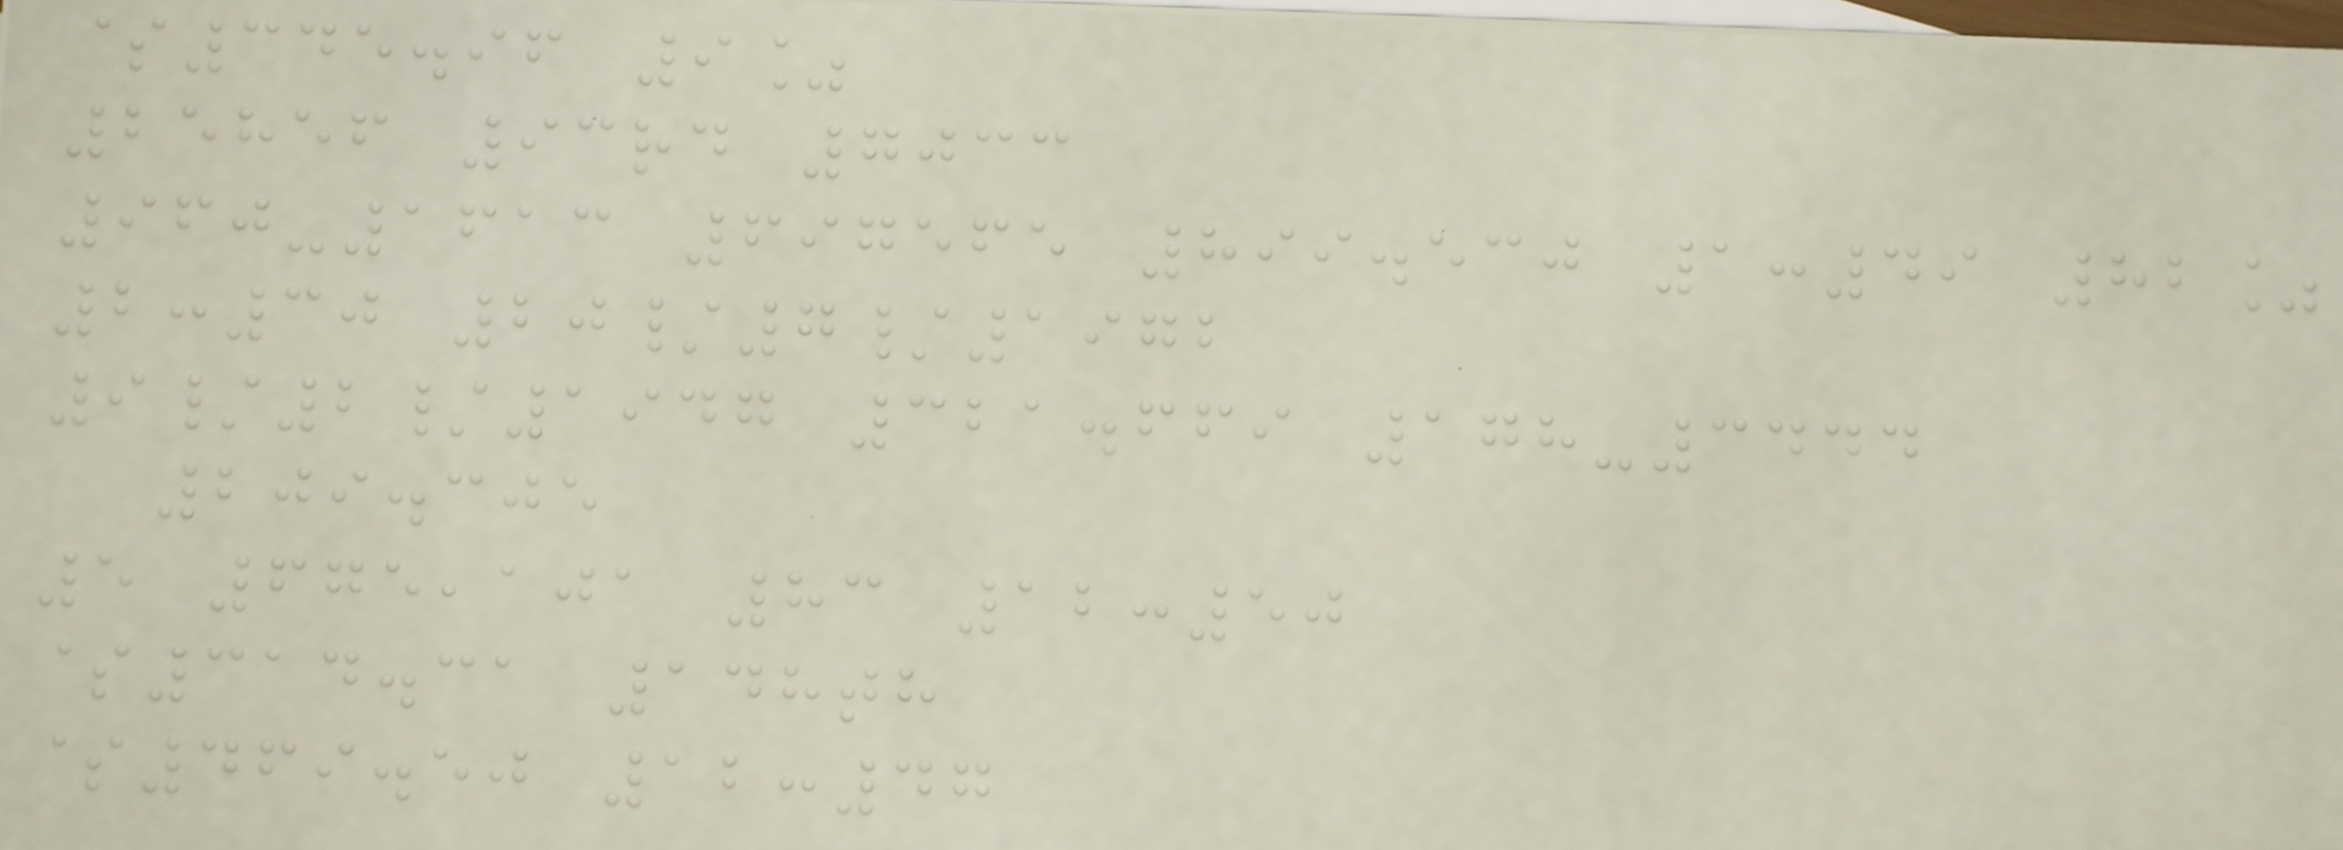$345.96 9%
25856 93rd 7033
960-1613 697565 899.530 1:49 82%
2:30 20/7/1972
9/2/1947 321.669 178-3444
209.305
5 675,101 83 12:50
$314.31 148th
$469.50 12:47
